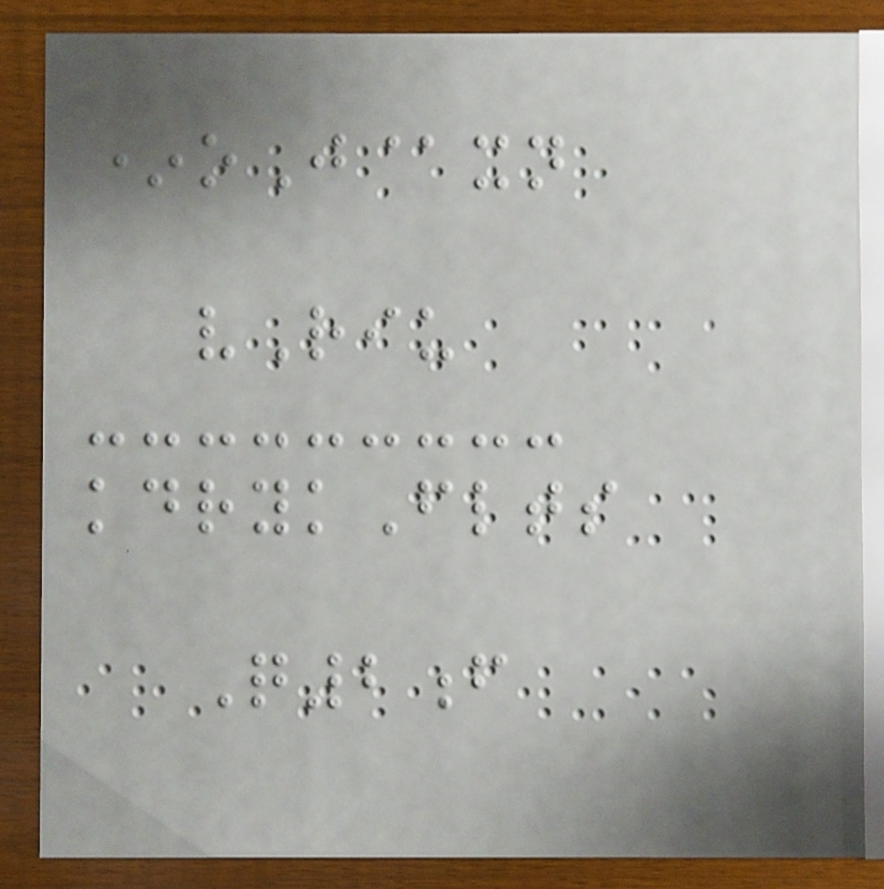*oJ@xn
vRiu
kdrykFlts
Q2f
